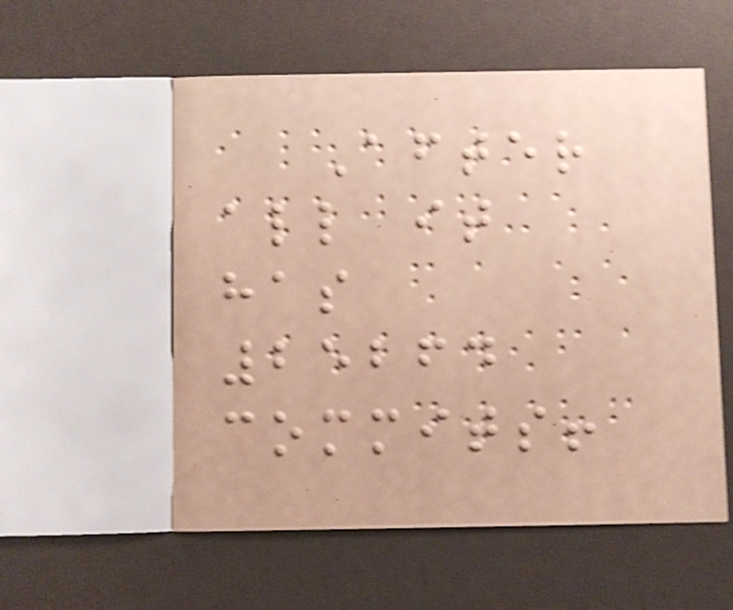After
all it
has
25264
commits!
